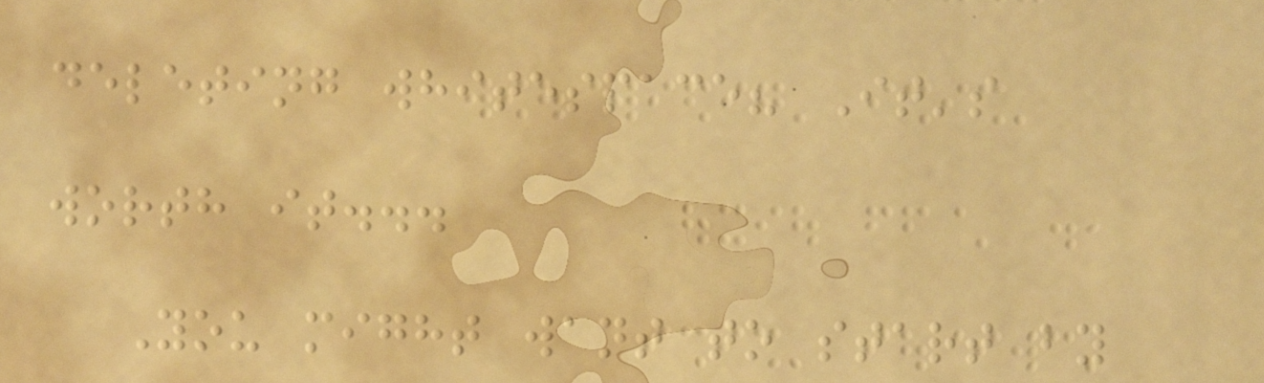deleting whitespace? It's
worth it...
You might want to start by
